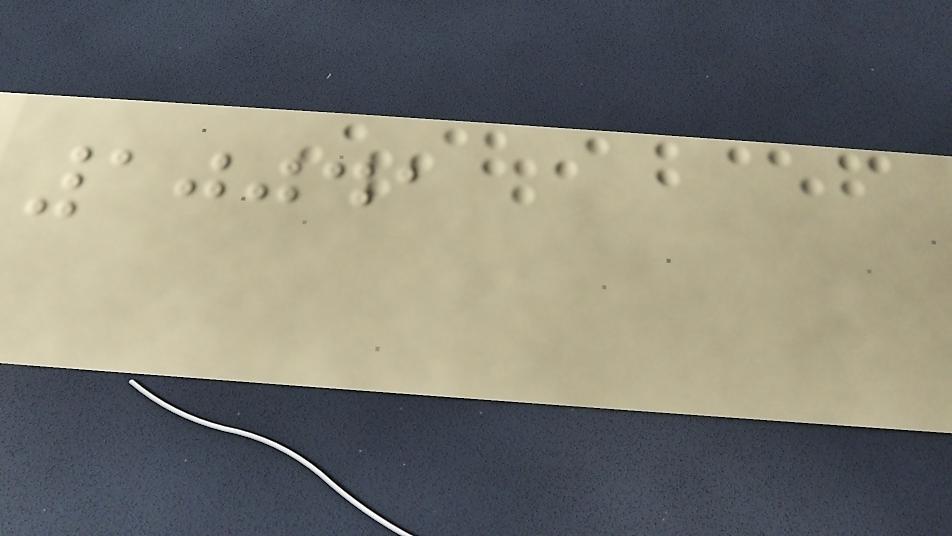10041
